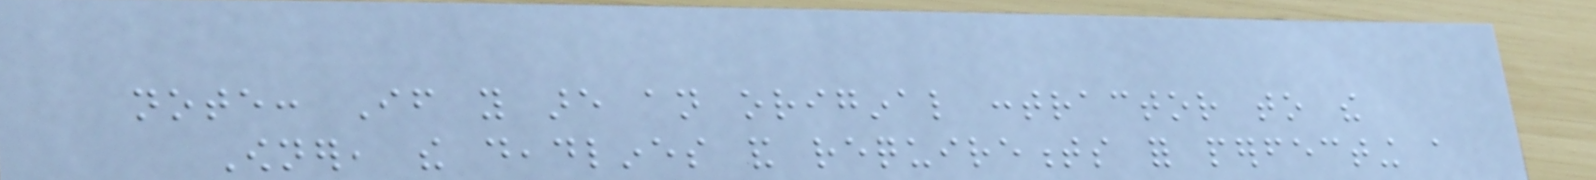note: If you are an original contractor to the
Owner, the deadlines and requirements for perfecting a
